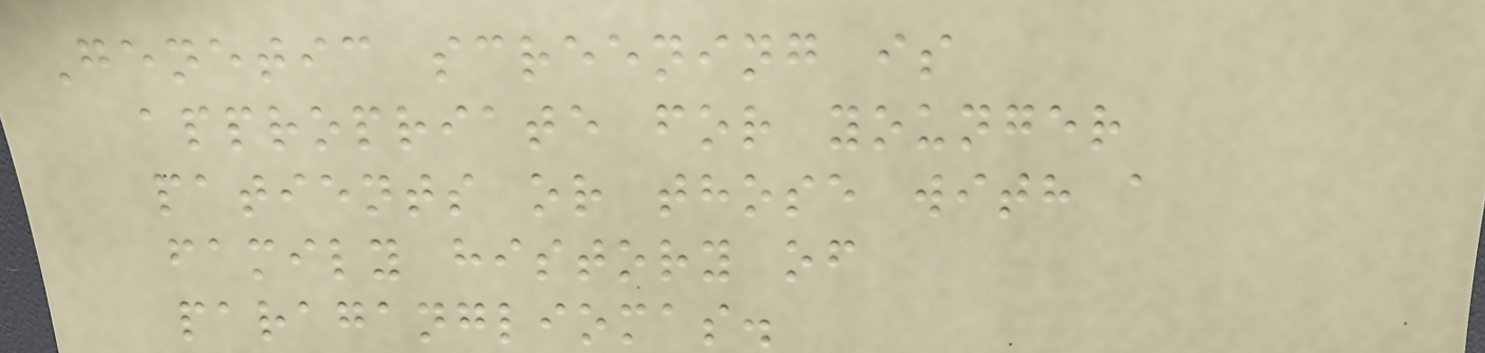Genetic screening is
appropriate for younger
patients or those with a
family history of
paragangliomas.
